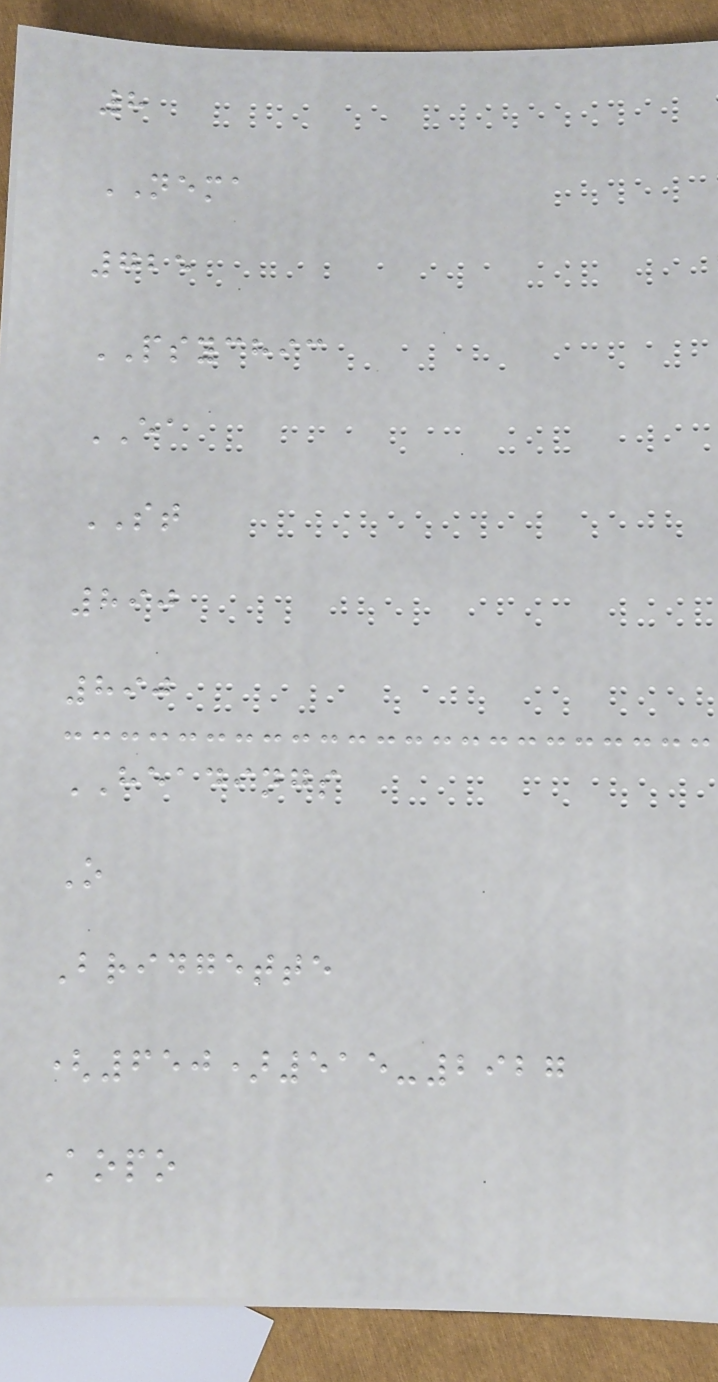8
NEMA
725
PSYCHIC
EA
ST
890
890
HEADINGS
O
Bridgette
(650)515-2927
Aopo
